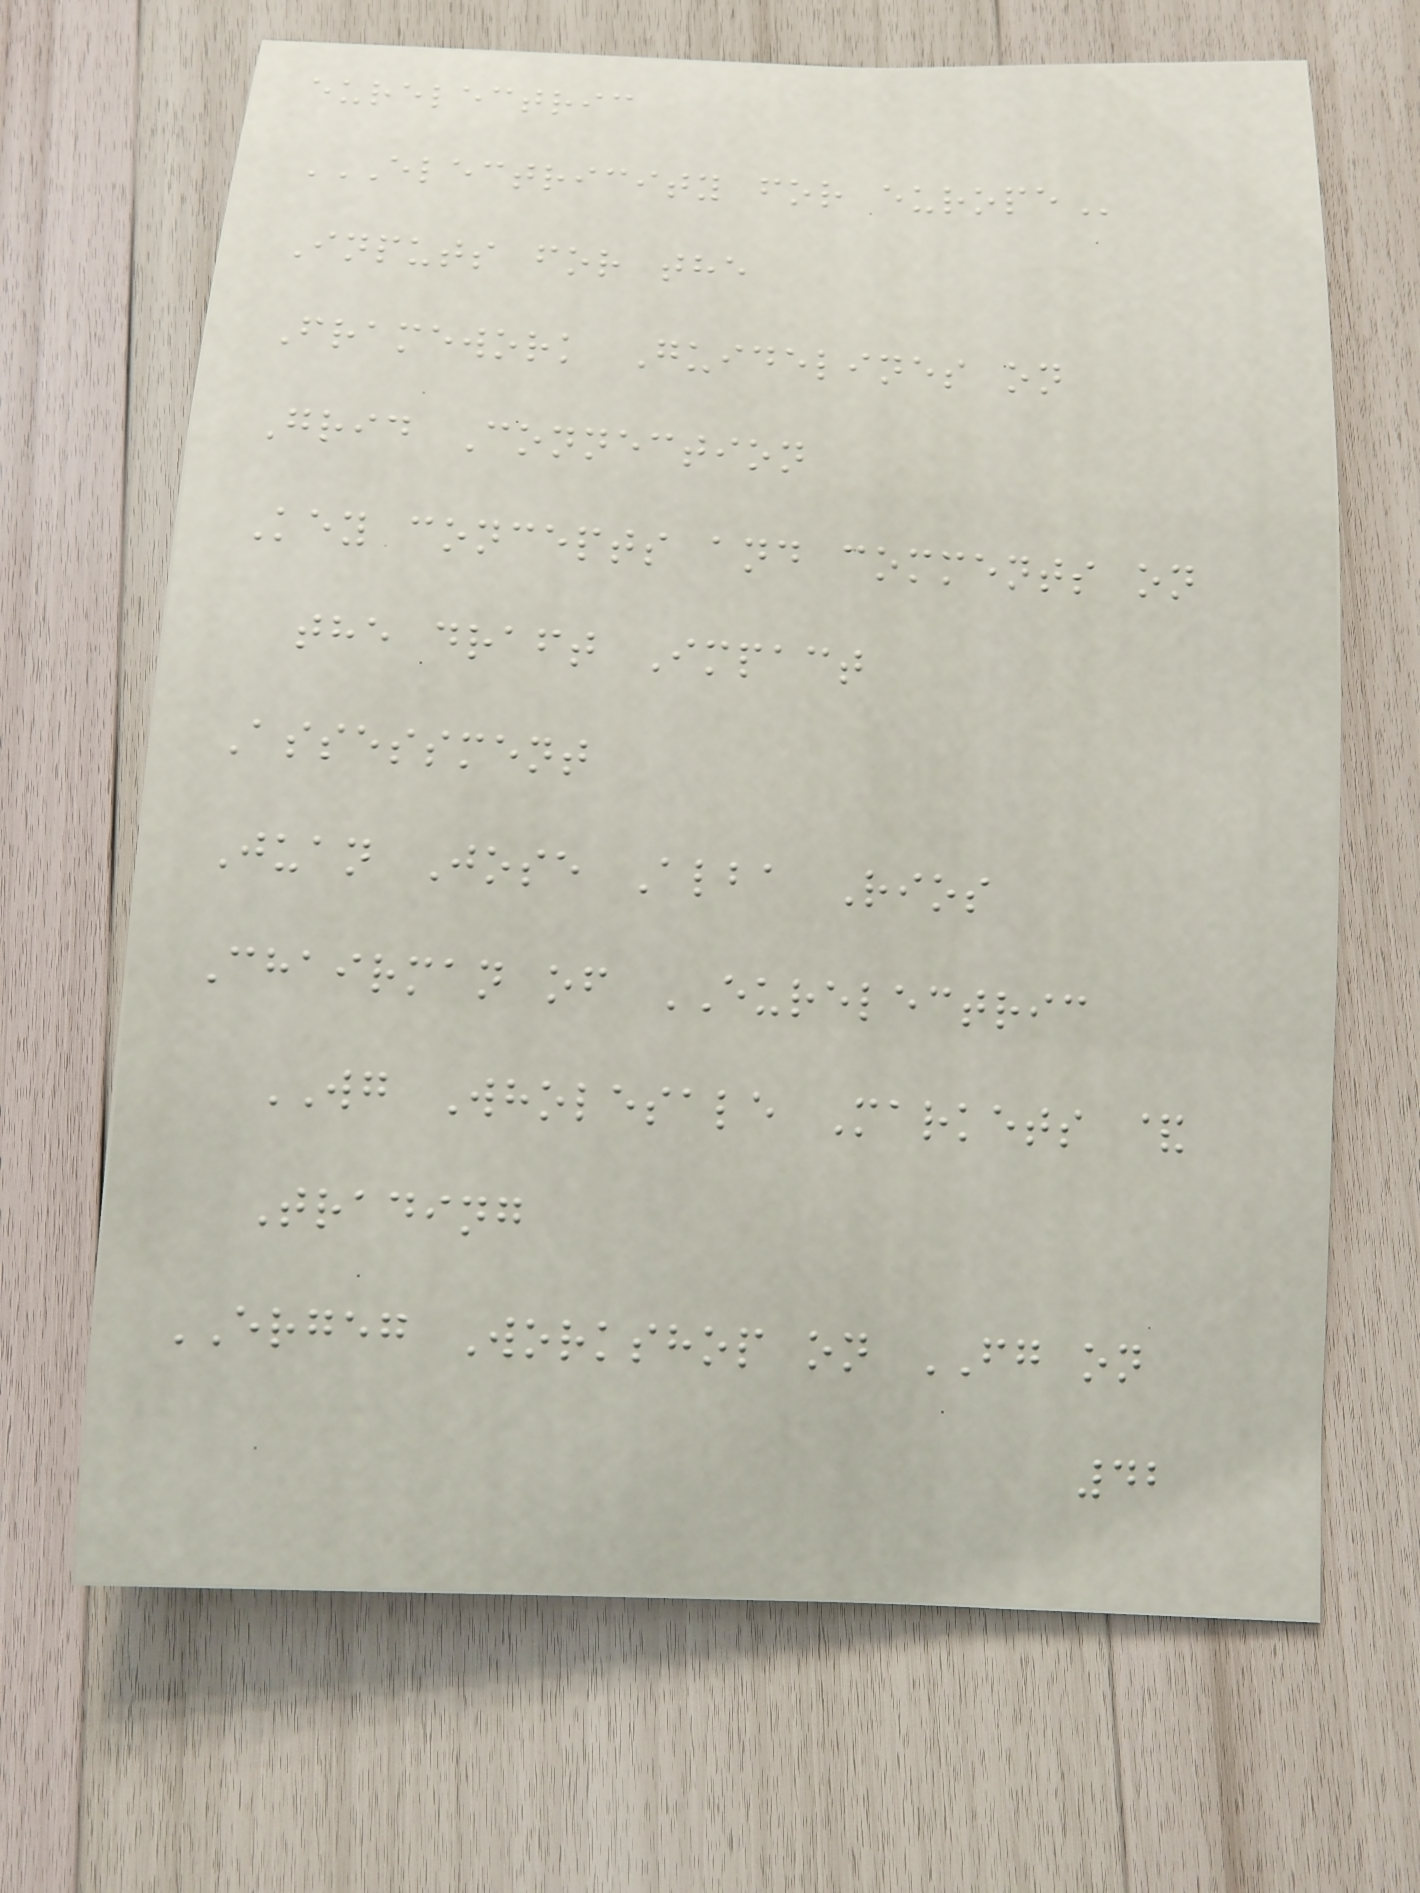eurelectric
ELECTRICITY FOR EUROPE
Inputs for the
Framework Guidelines on
Grid Connection
Key concepts and comments on
the draft Impact
Assessment
Juan Jose Alba Rios
Chairman of EURELECTRIC
WG Wholesale Markets &
Trading
ERGEG Workshop on FG on
42
